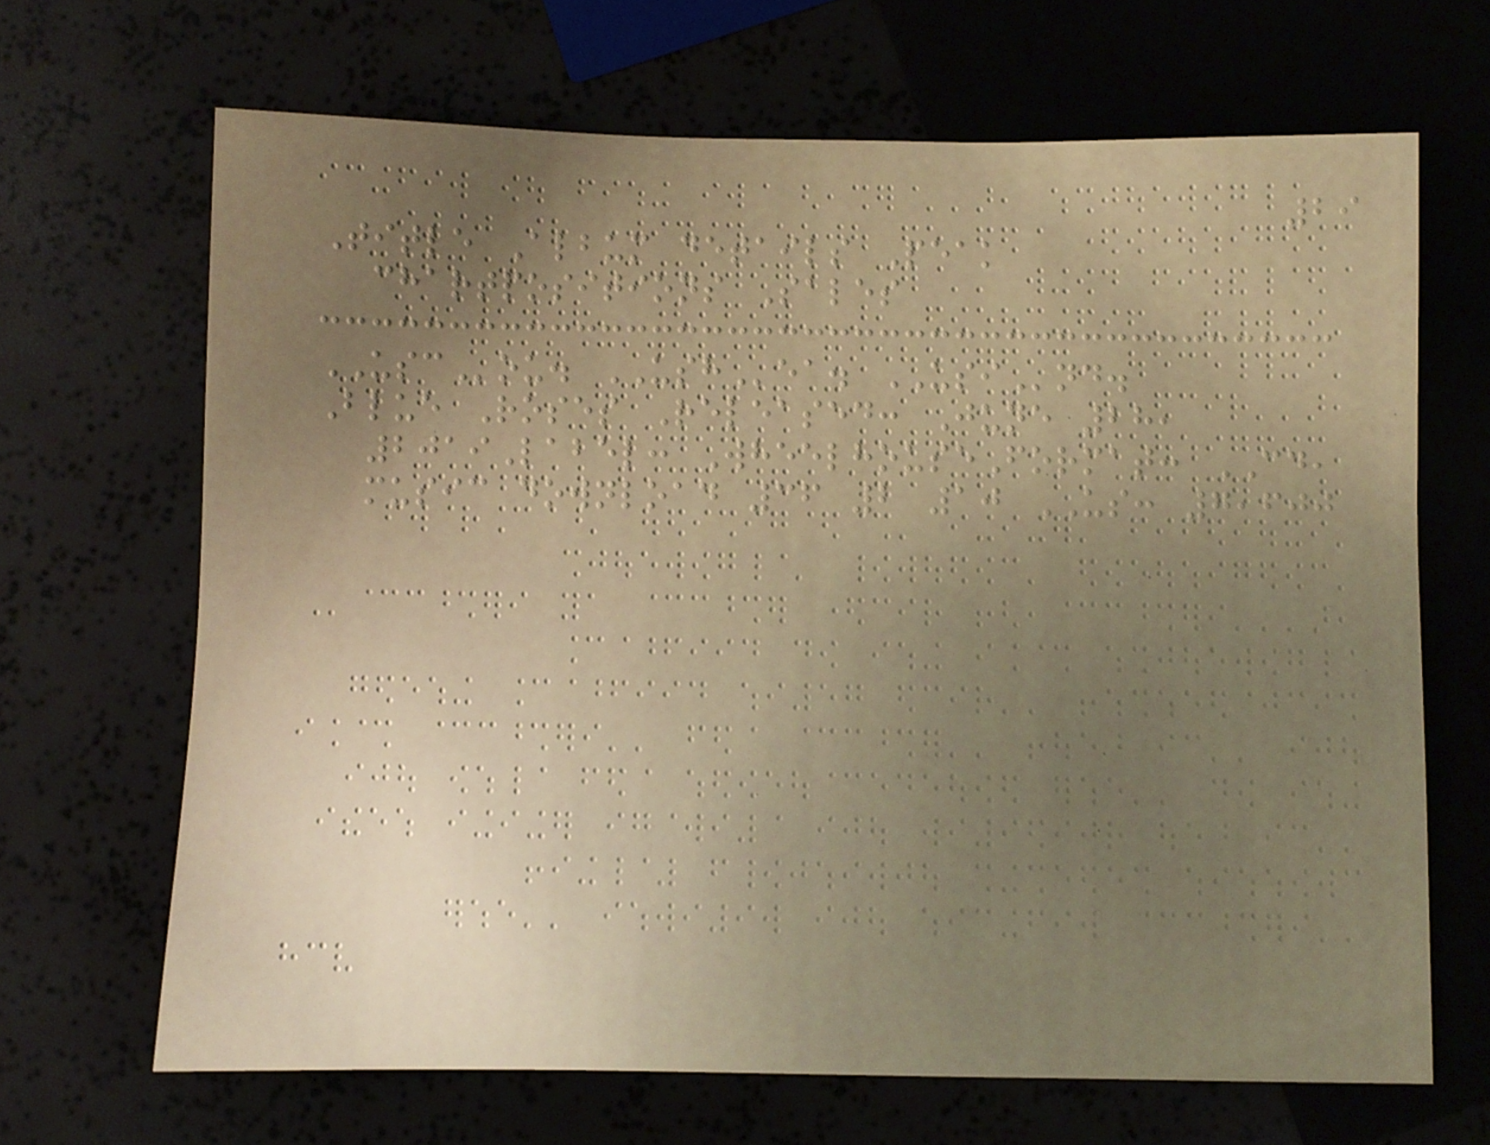29
Title Album details Peak
chartpositions Sales
USCou. USHea. USInd.
Blue Roses Released: June 28,
2019Label: WheelhouseFormat: CD,
music download 36 2 10 US: 7,600
